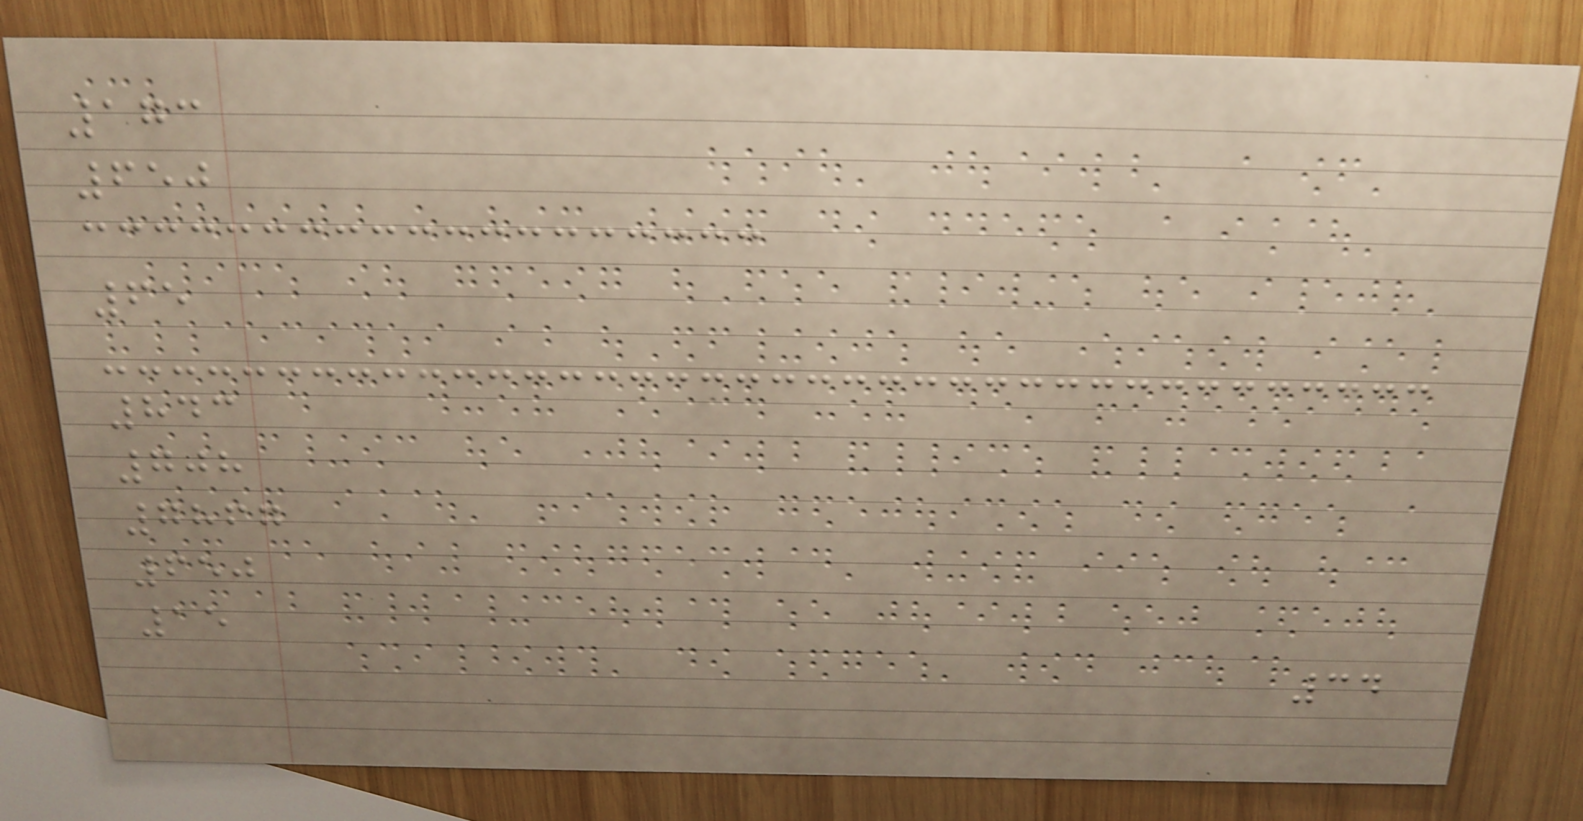173
650
65
843
708
7867
650
15
34
